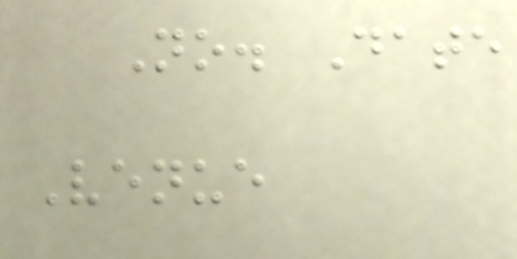No. Date
Venue
